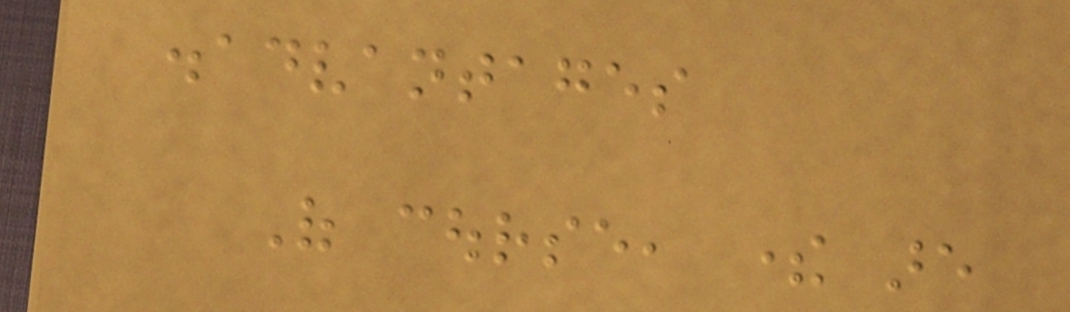disadvantages
Of course, there are
